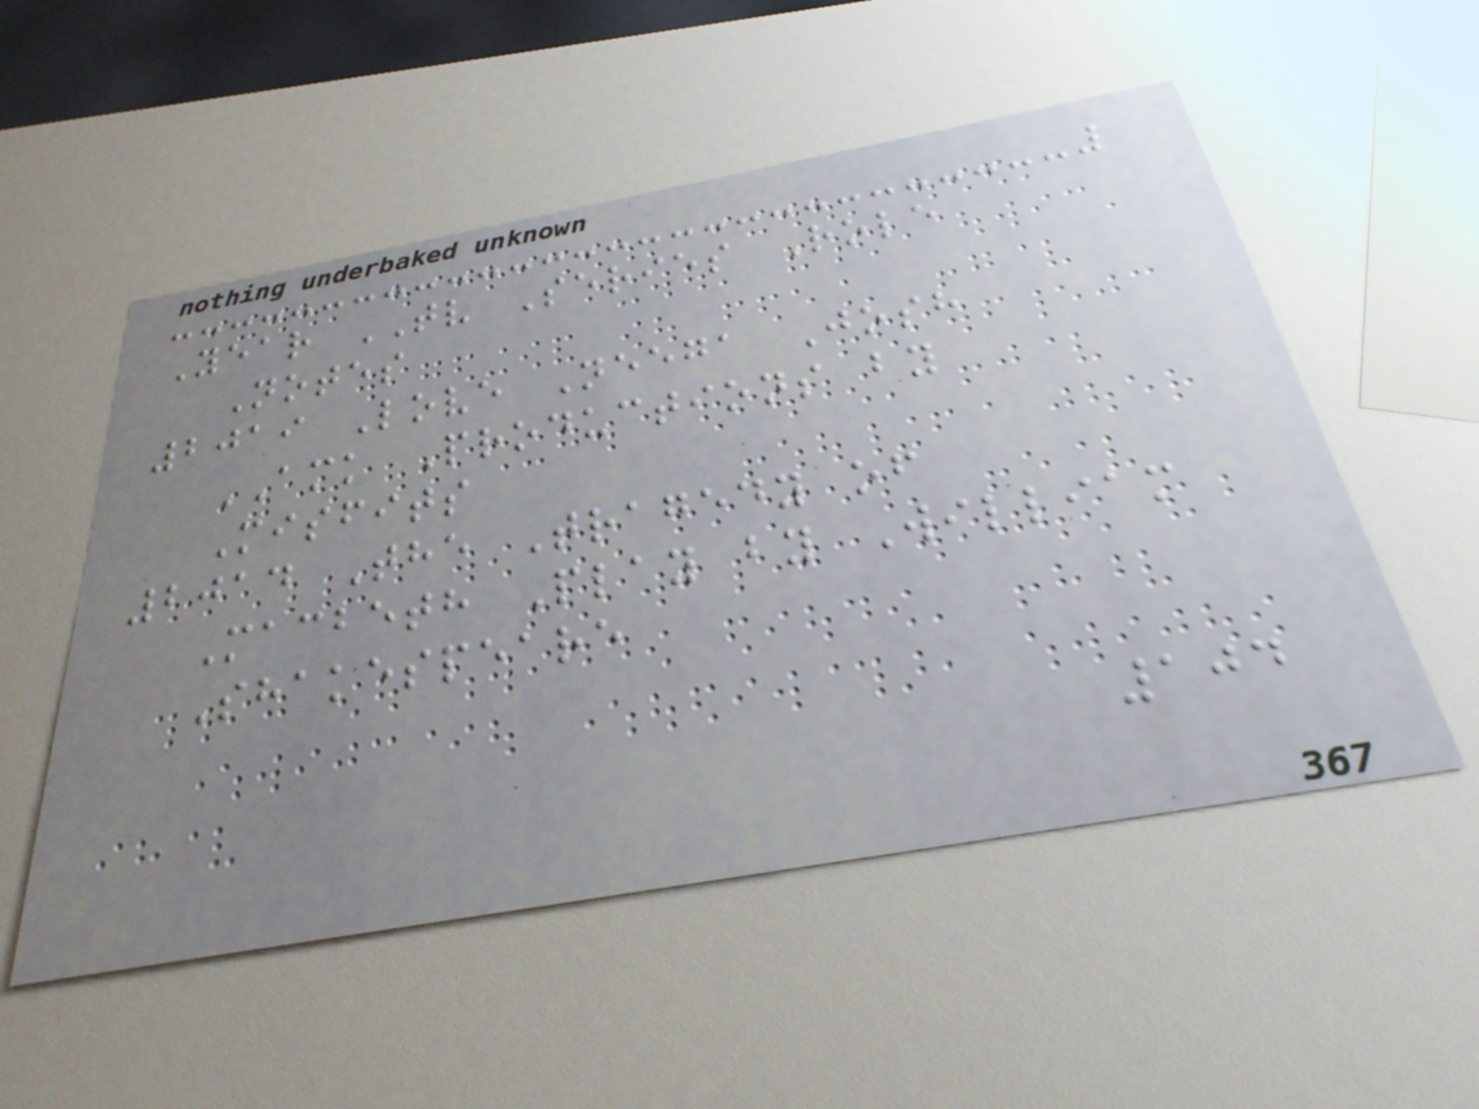Year TV Series Role
Notes
2019 Love Neega Josh
AMK Productions by
Misfits
2014 The Tragedy of
Macbeth Play by William
Shakespeare
104
